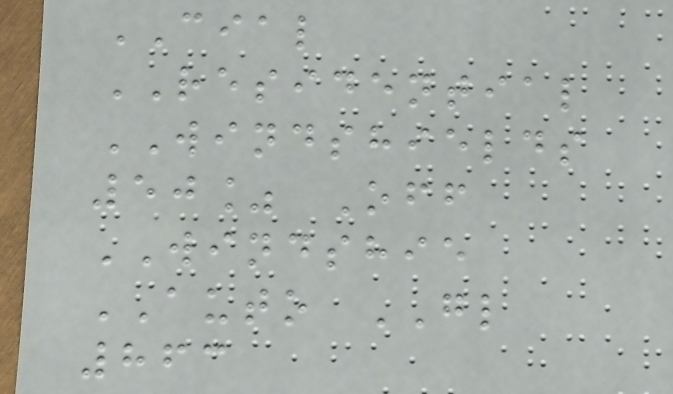CIAL
RESIDENTIAL
WINDSHIELDS
50% Off
WINDSHIE
AUTO GL
863
